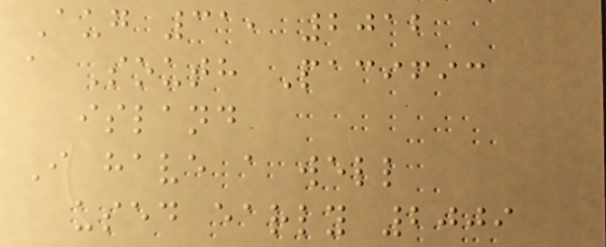Aug 31, 2012
a South Pacific
island
I have a well
used early 2009
